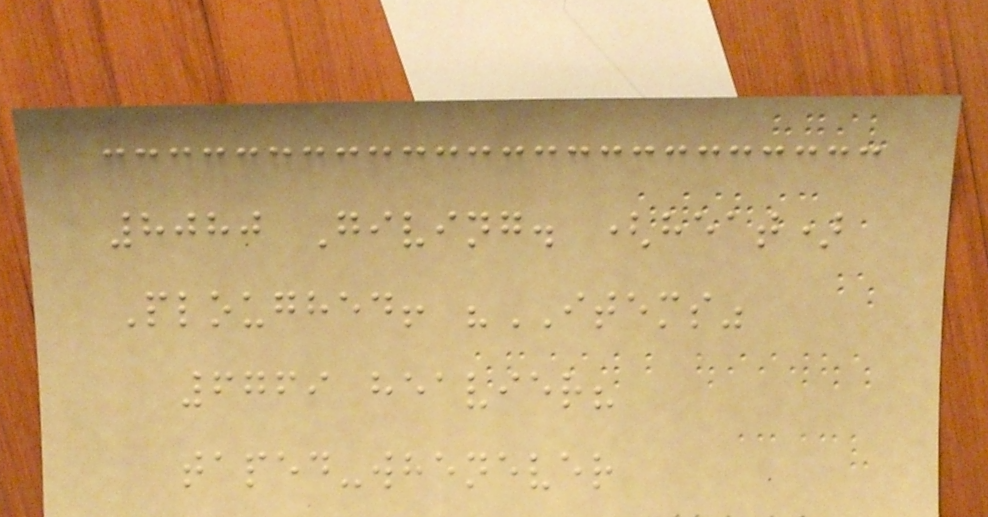8080 Giving. (heat)
Ploughed! "ITEMS"
6769 heavier?
taped-whenever
